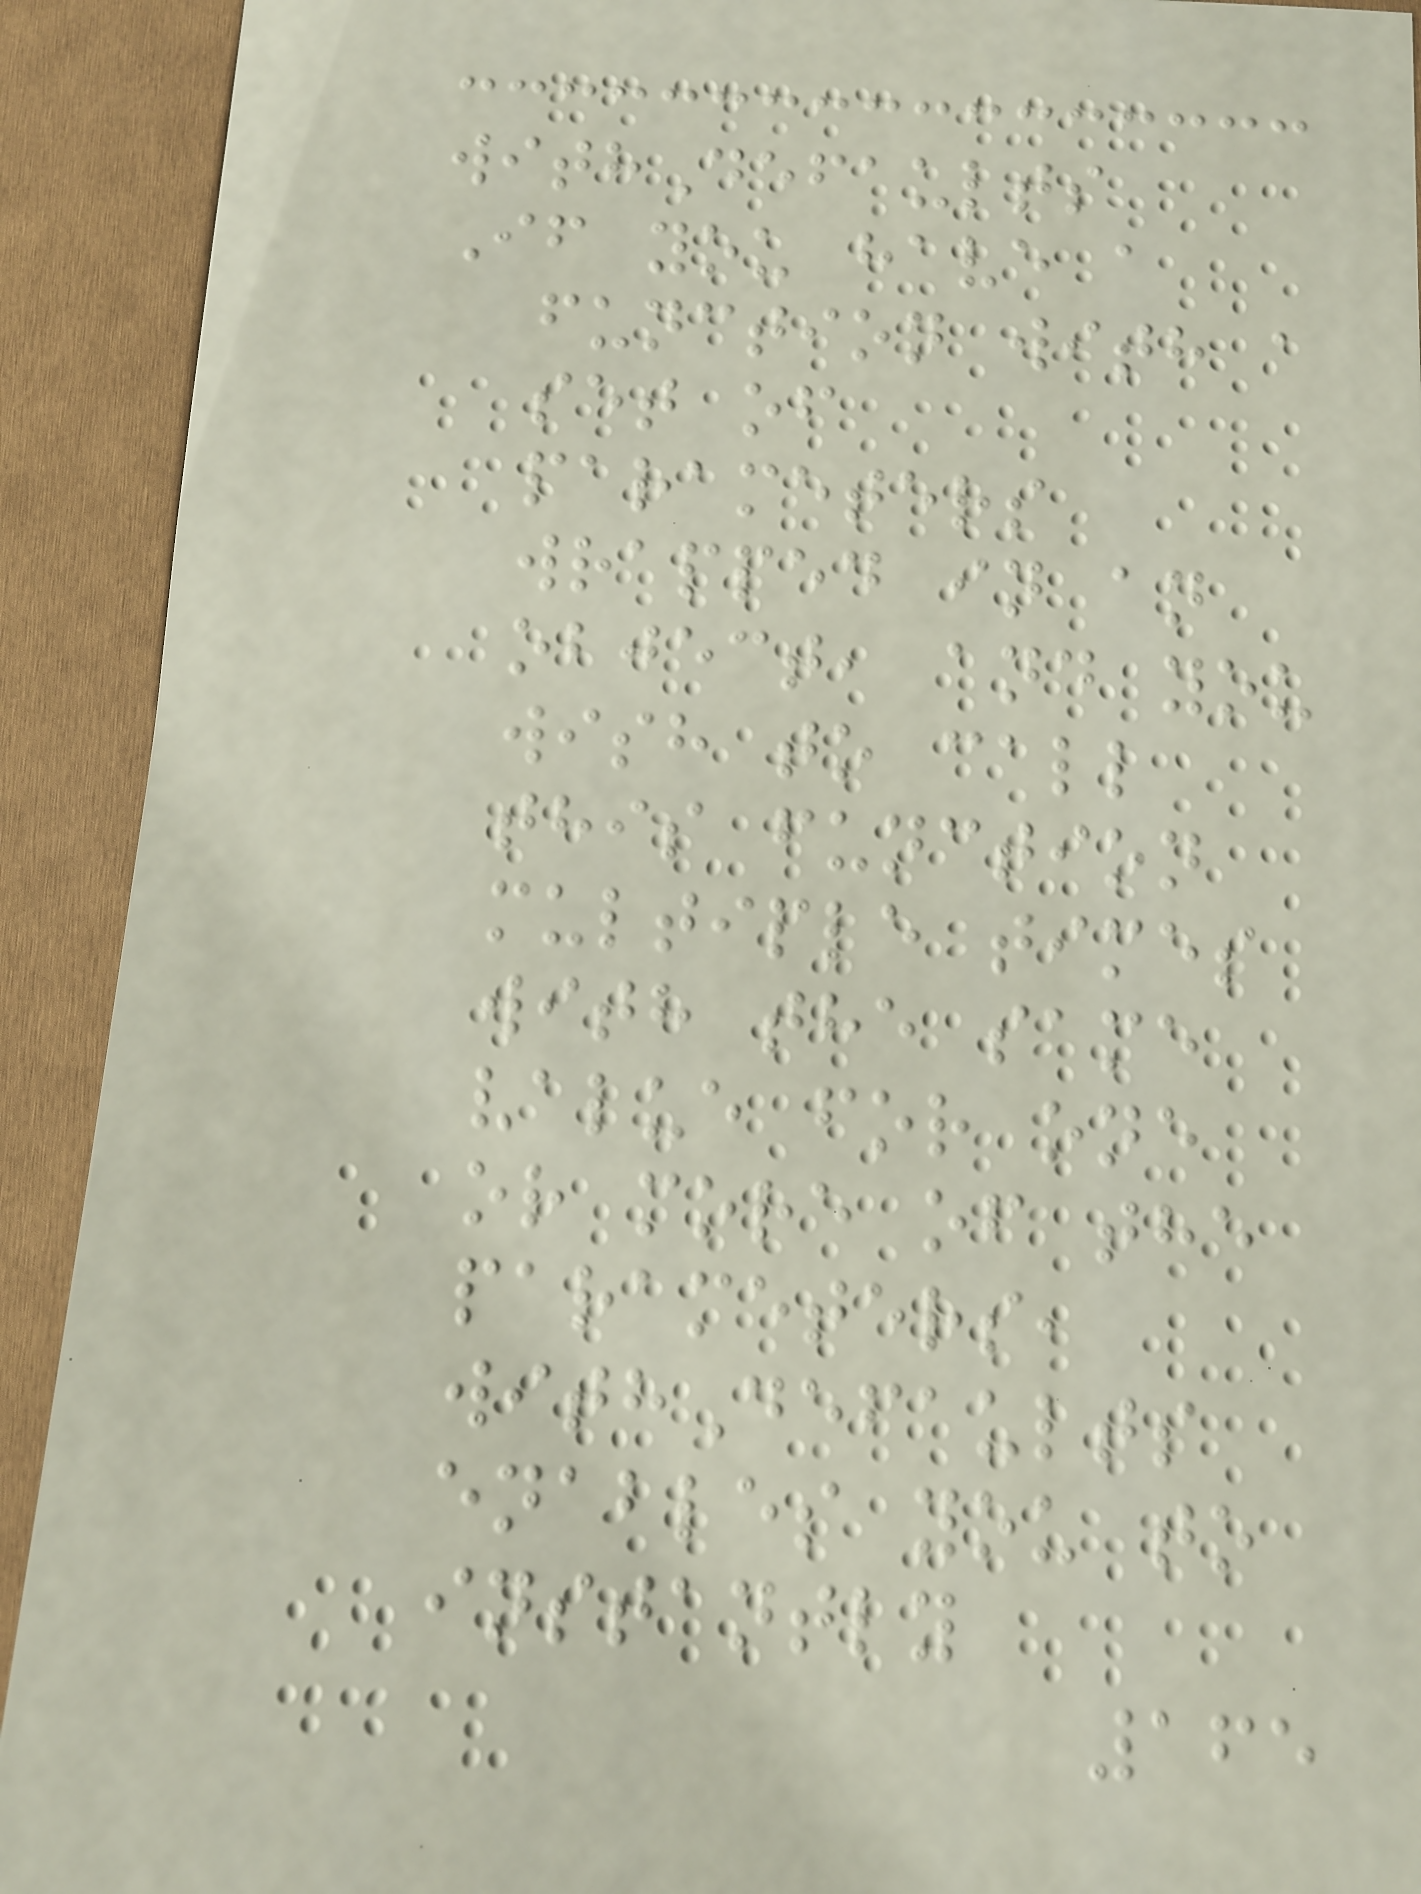withDefaults
If you have a
function with a
set of
parameters
wrapped in an
object, and you
wish to call
this function
multiple times
with the same
value for one
or more of the
parameters,
withDefaults
enables you to
instantly
165
